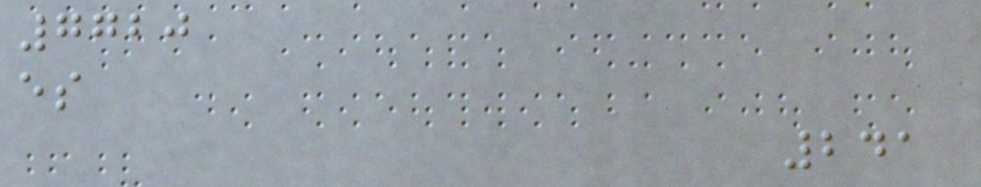7720
es
241
